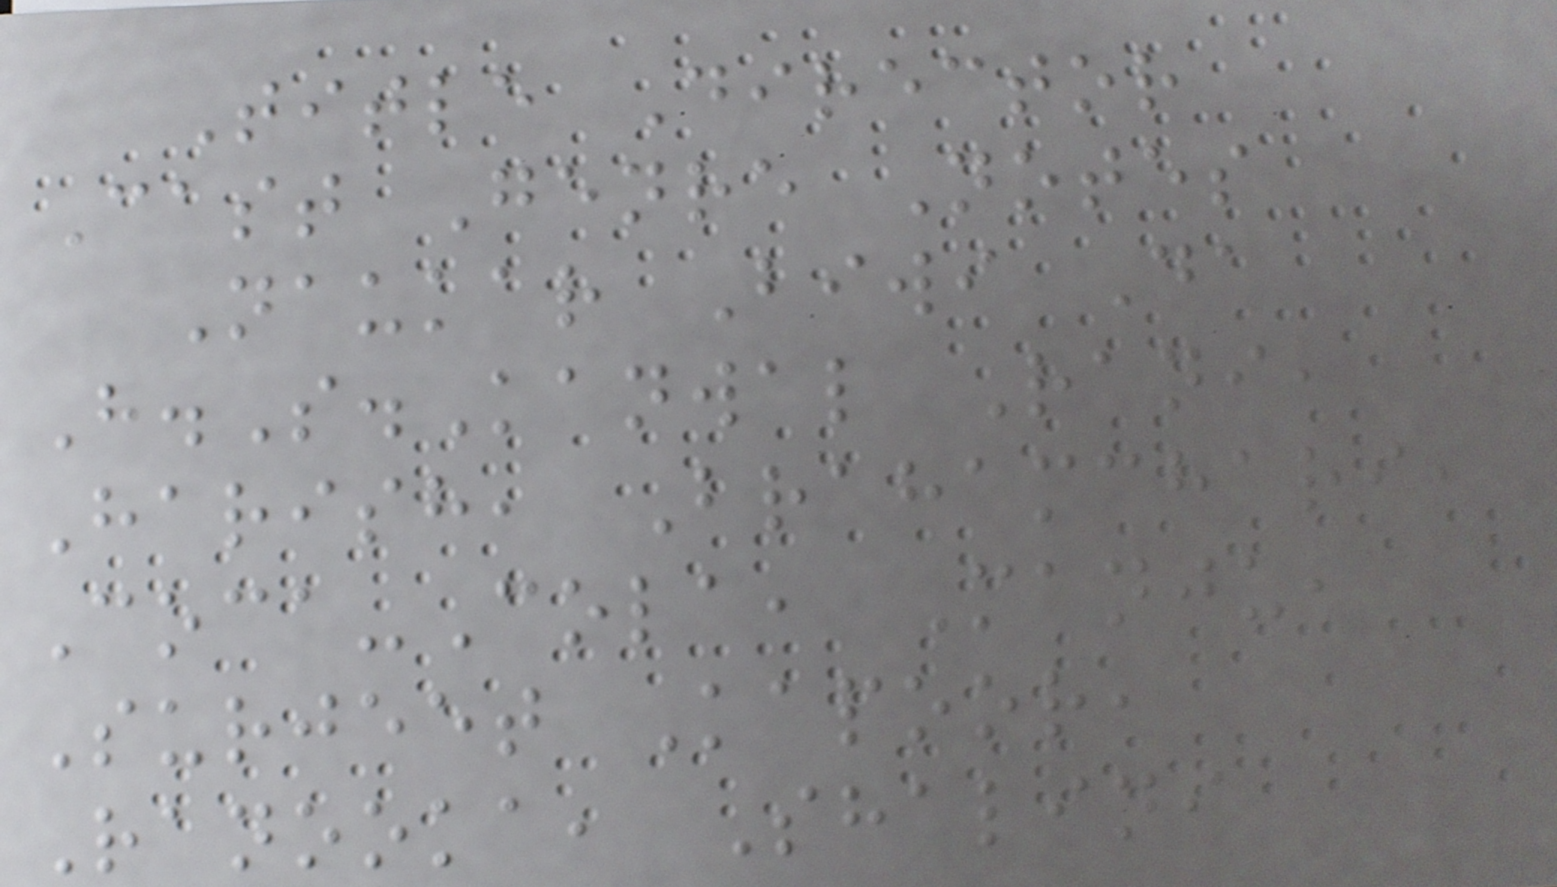Title Director
Cast Genre Notes
Naukar Biwi Da
H.S.Kanwal Rani,
Harish, Brahamchari,
Coca-Cola, Manju,
Surjeet Kapoor,
Ranooka, Shalini
